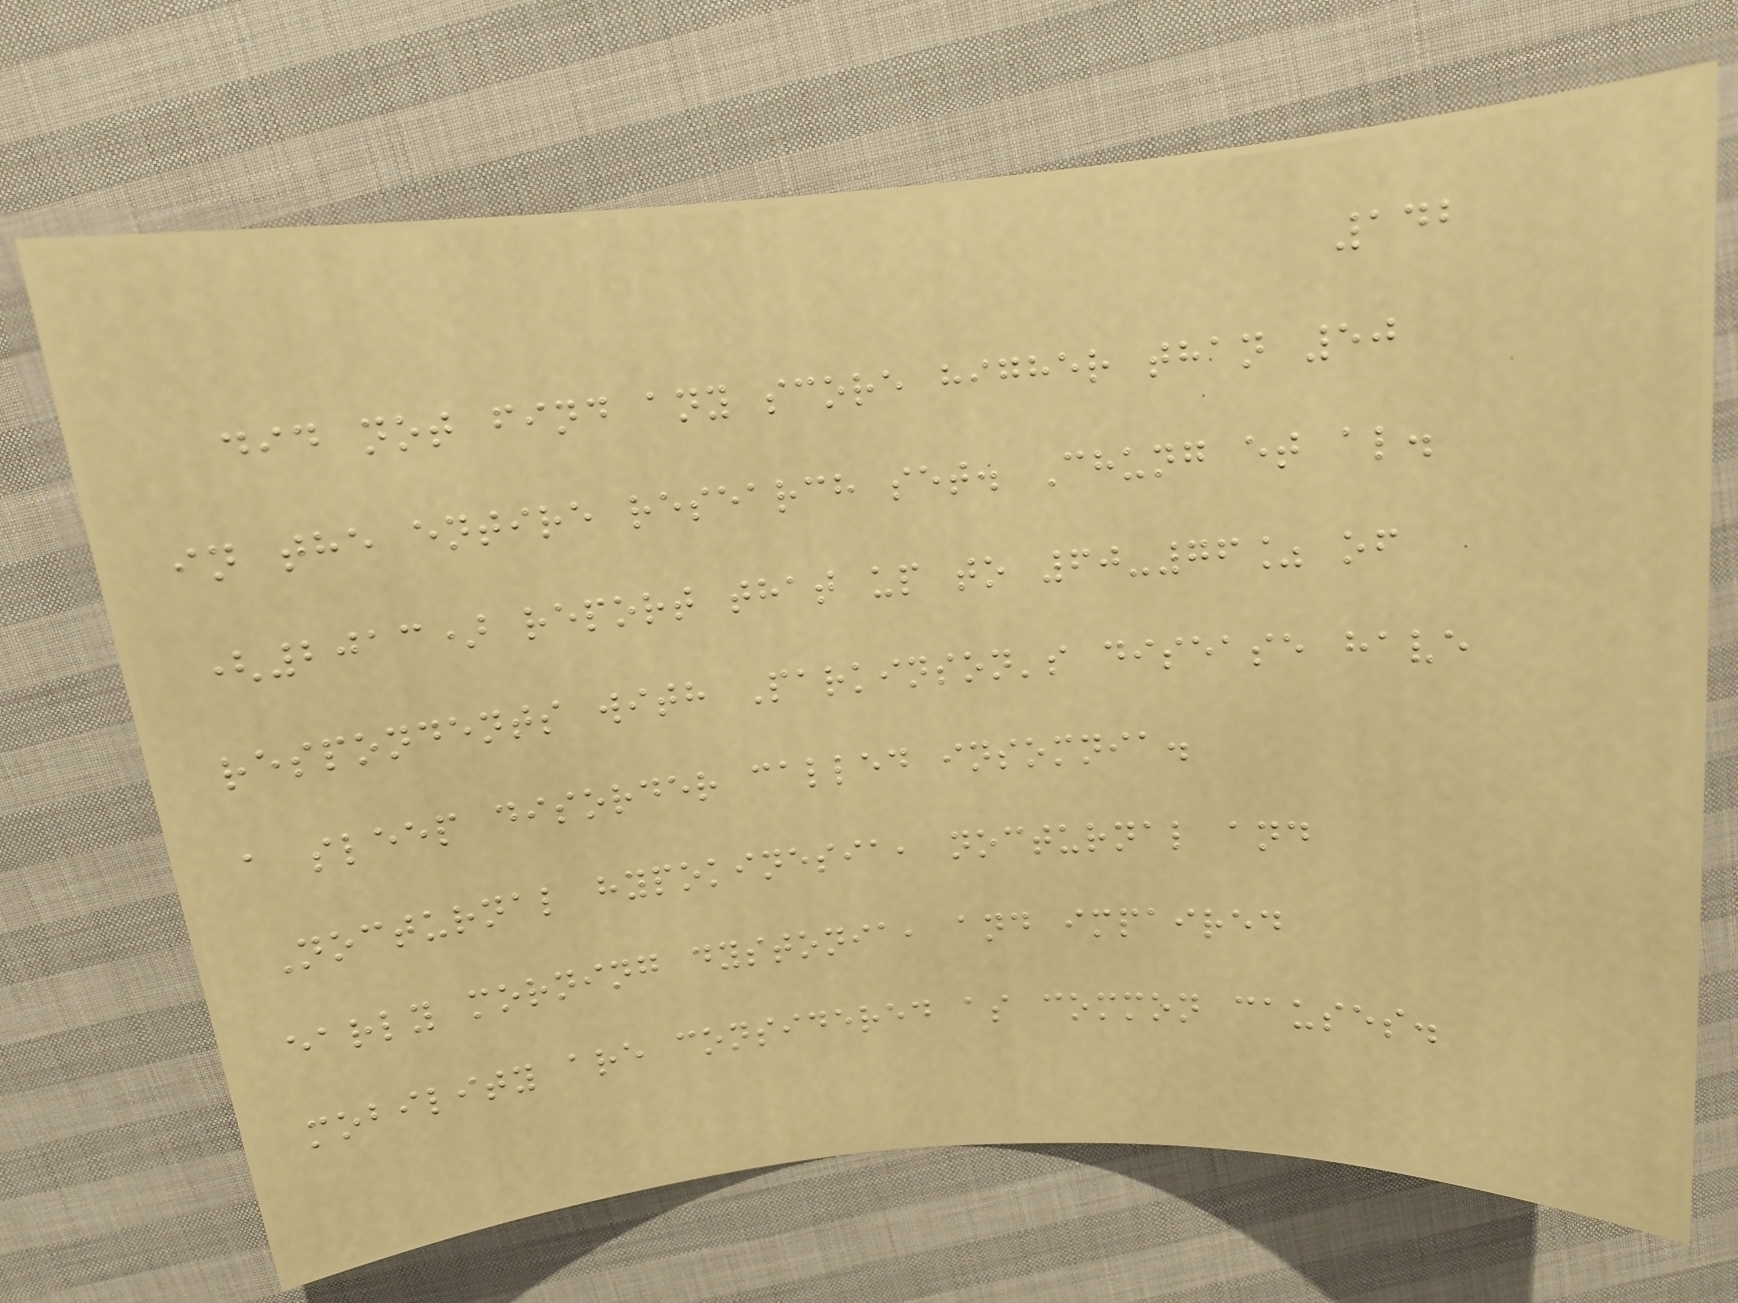142
did not find any score higher than 50
in the entire research set. Chung et al.
(2013) report that up to 60-76% of
respondents with Parkinson's disease have
a sleep disorder called insomnia.
Nocturnal hypokinesia, nocturnal and
early morning dystonia, and impaired
mobility are considered as common causes.
